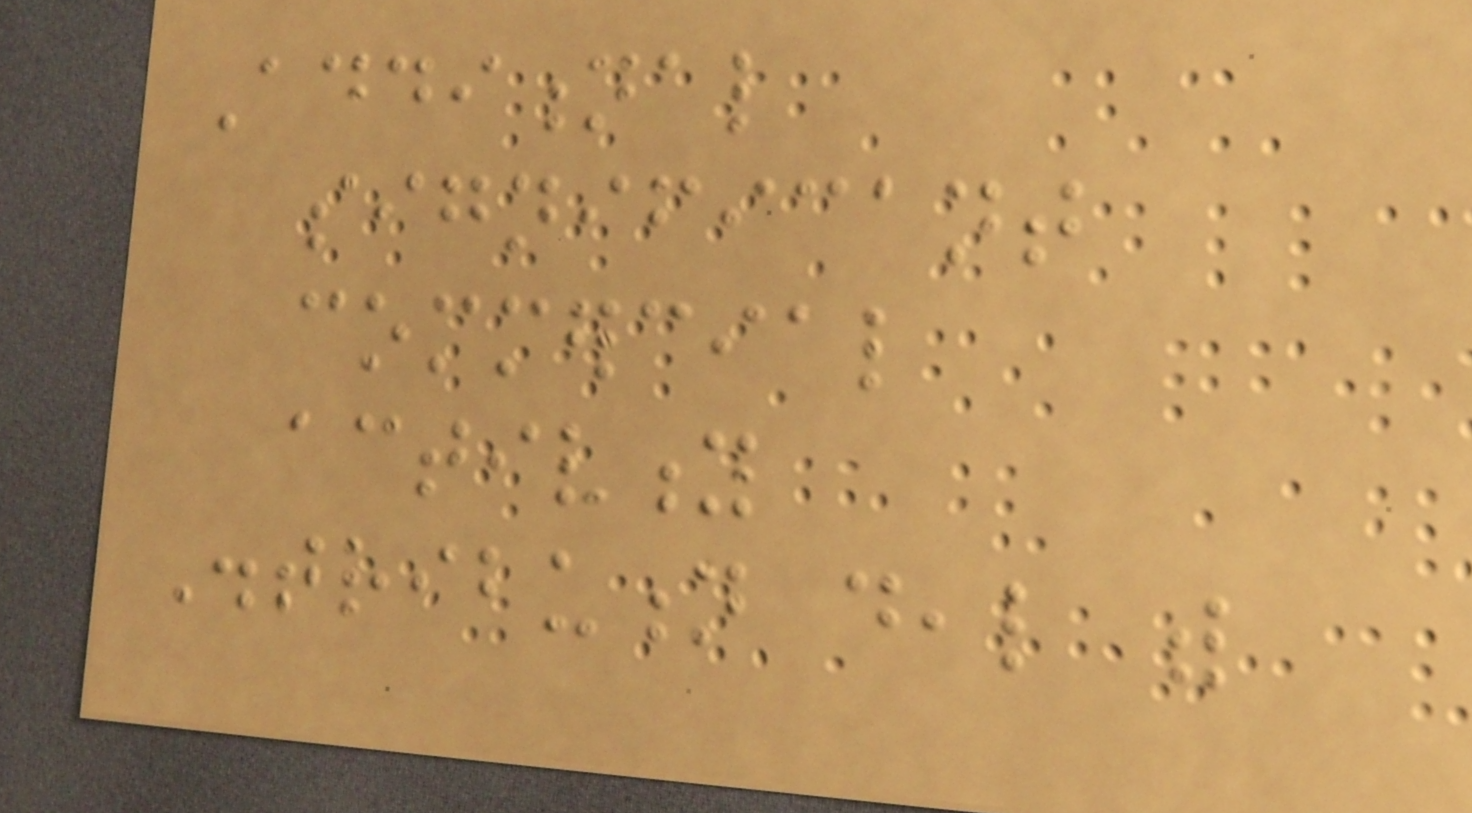Additional
significant
commercial
activity
Distribution deal with
